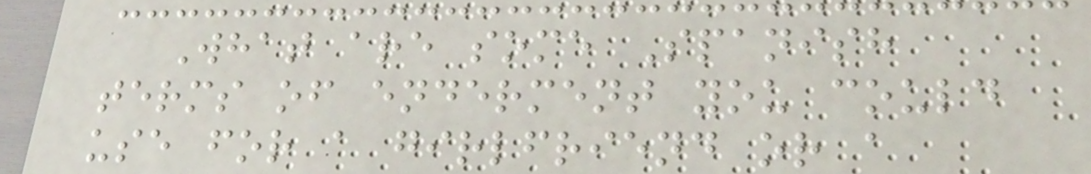What are some Spanish
terms of enderment you could
use for a girlfriend or a
